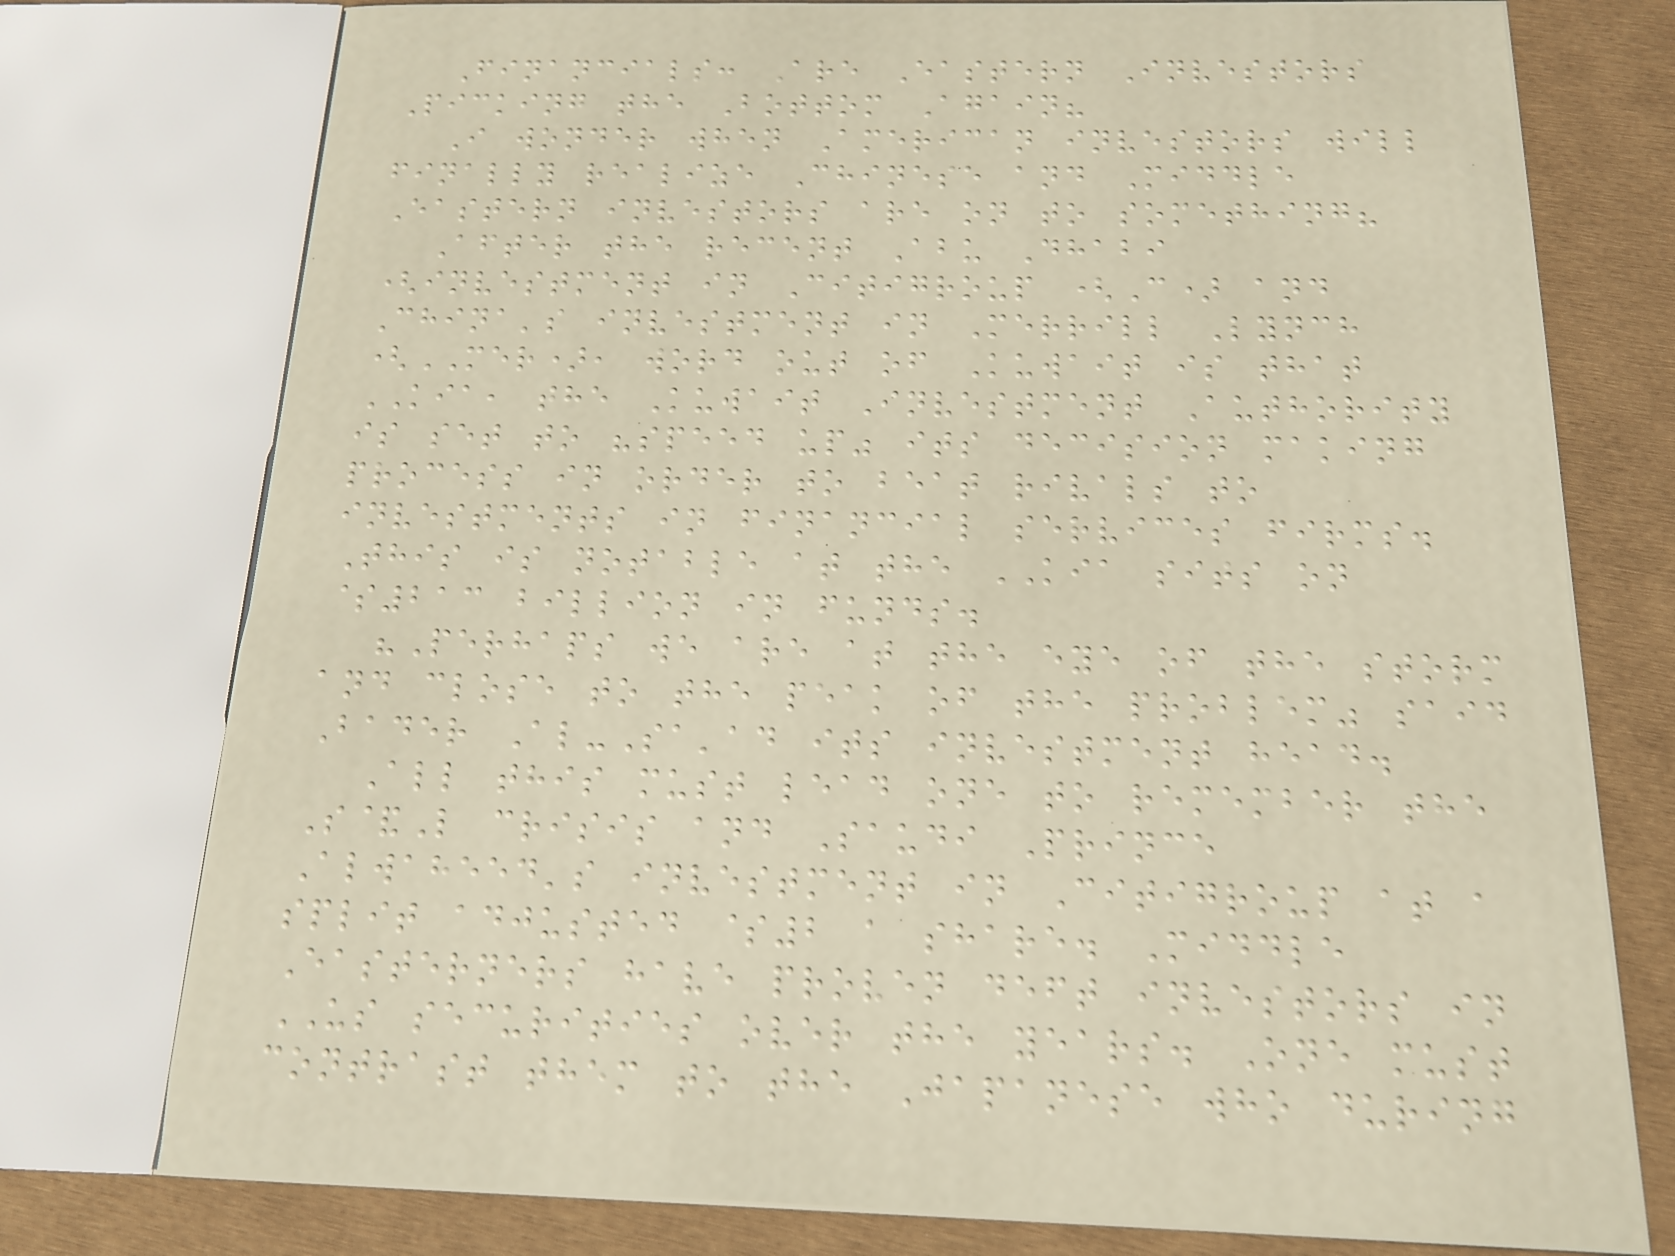Financials: Are Eastern Investors
Picking the Bottom Again?
I wonder when American investors will
finally realize Chinese and Middle
Eastern investors are on to something?
After the recent Abu Dhabi
(investment in Citigroup (C) and
China's investment in Merrill Lynch
(MER), word out of Kuwait is that
KIA, the Kuwait Investment Authority
is set to "speed up" its decision making
process in order to beat rivals to
investments in financial services firms.
This is notable at the KIA sits on
$213 billion in funds.
"Perhaps we are at the eye of the storm
and close to the peak of the problem" said
Bader Al-Sa'ad its investment head.
All this must lead one to remember the
S&L crisis and Saudi Prince
Alwaheed's investment in Citigroup at a
split adjusted $2 a share. Middle
Easterners have proven deft investors in
US securities over the years. One must
contrast them to the Japanese who during
